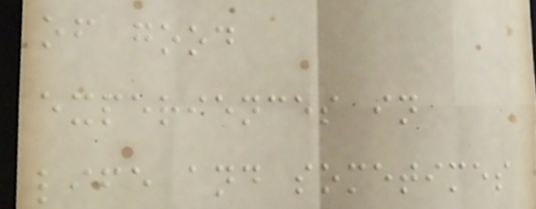of good
experiences in
life and sometimes
